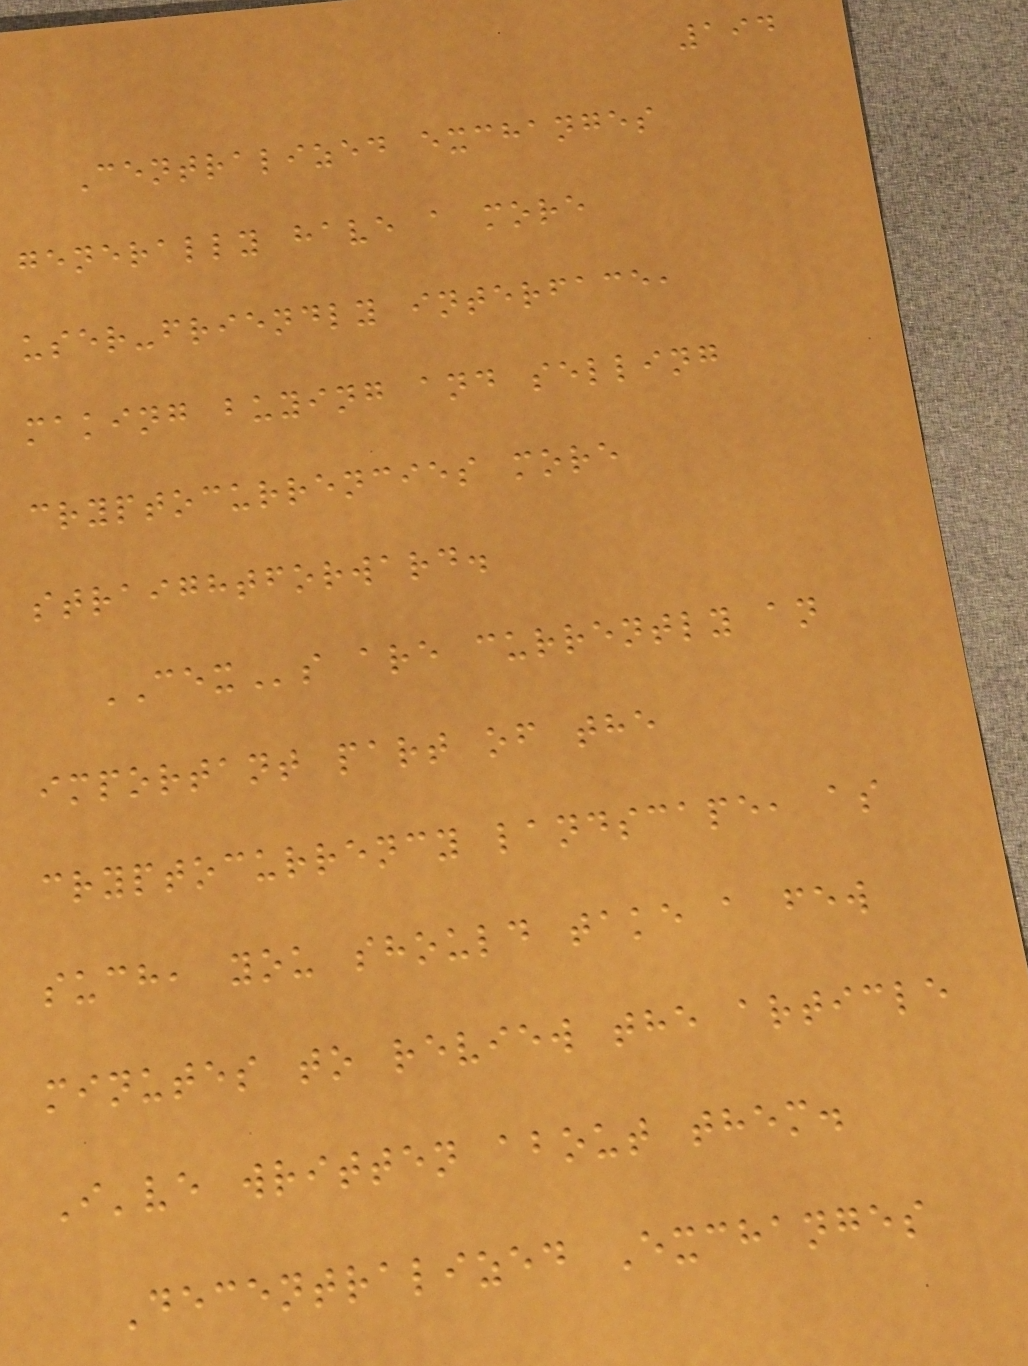194
Centralized exchanges
generally have a more
user-friendly interface,
making buying and selling
cryptocurrencies more
straightforward.
CEXs are currently an
important part of the
cryptocurrency landscape, as
such, you should take a few
minutes to review the article
I've written about them.
Decentralized Exchanges
